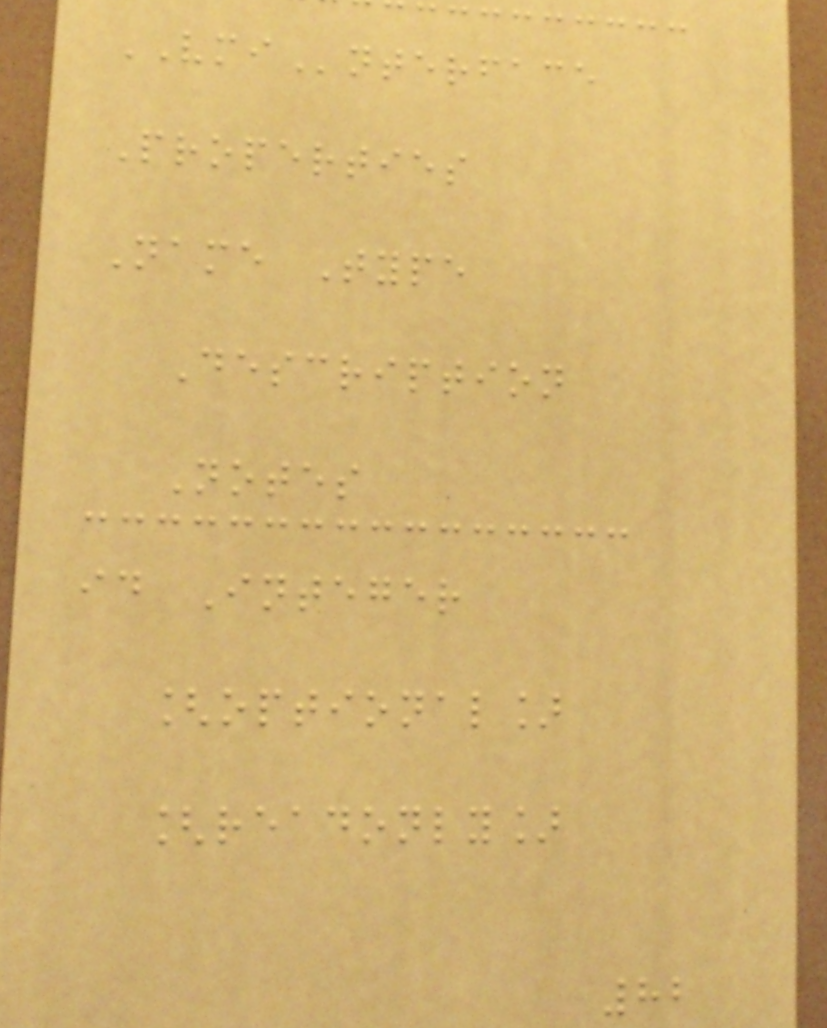VMInterface
Properties
Name Type
Description
Notes
id Integer
[optional]
[readonly]
82
